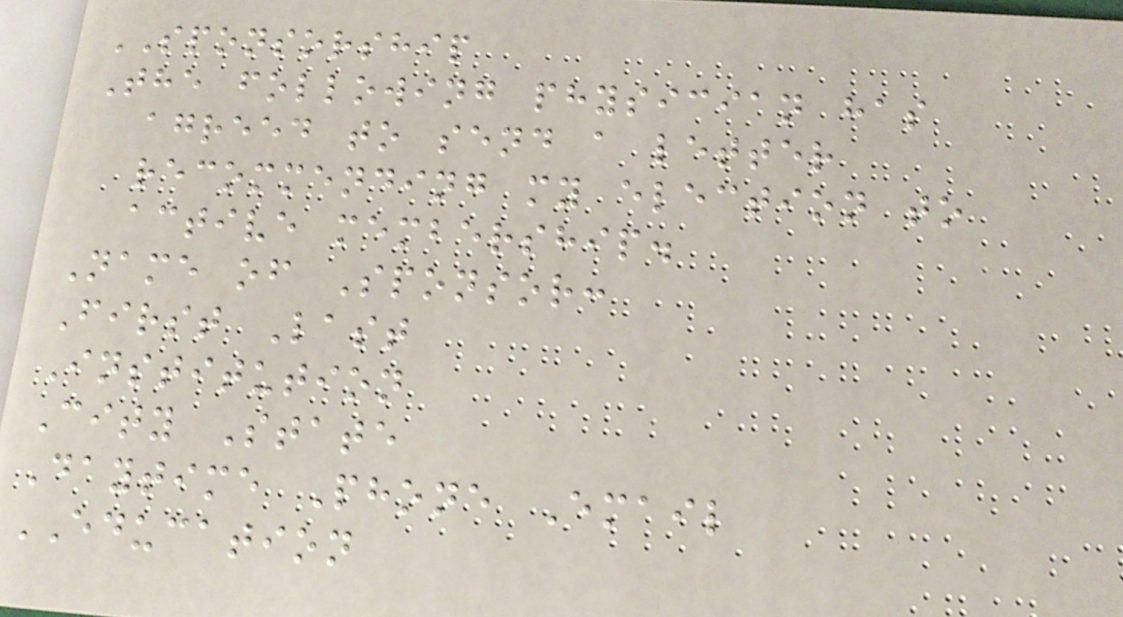SPONSORSHIP
The following physician has
agreed to send a letter
recommending my election to
active membership.
Name of Sponsor:
First Last
Institution
City State
Daytime Phone Email
EDUCATION
